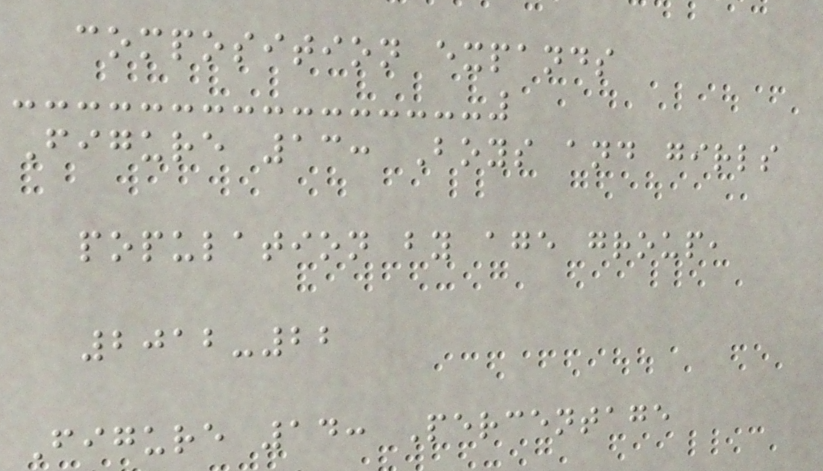composition expands
Figure 13: Boys and girls
population by age group,
2012-22
Figure 14: Percentage
